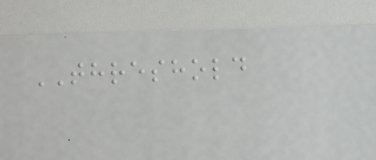THRESHOLD
